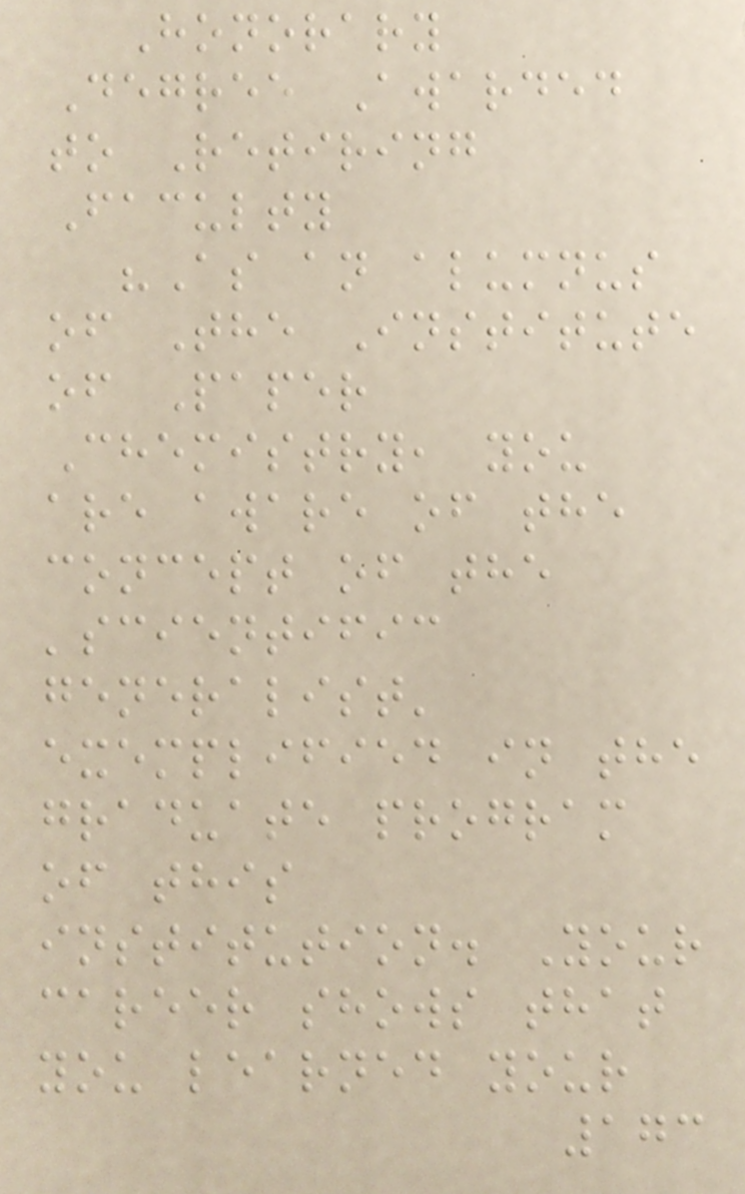Honorary
Degree Awarded
to Retiring
Faculty
"As an alumnus
of The Institute
of Paper
Chemistry, you
are aware of the
concept of the
'scientific
generalist'
exemplified in the
graduate program
of this
institution. Your
career shows that
you learned your
173
